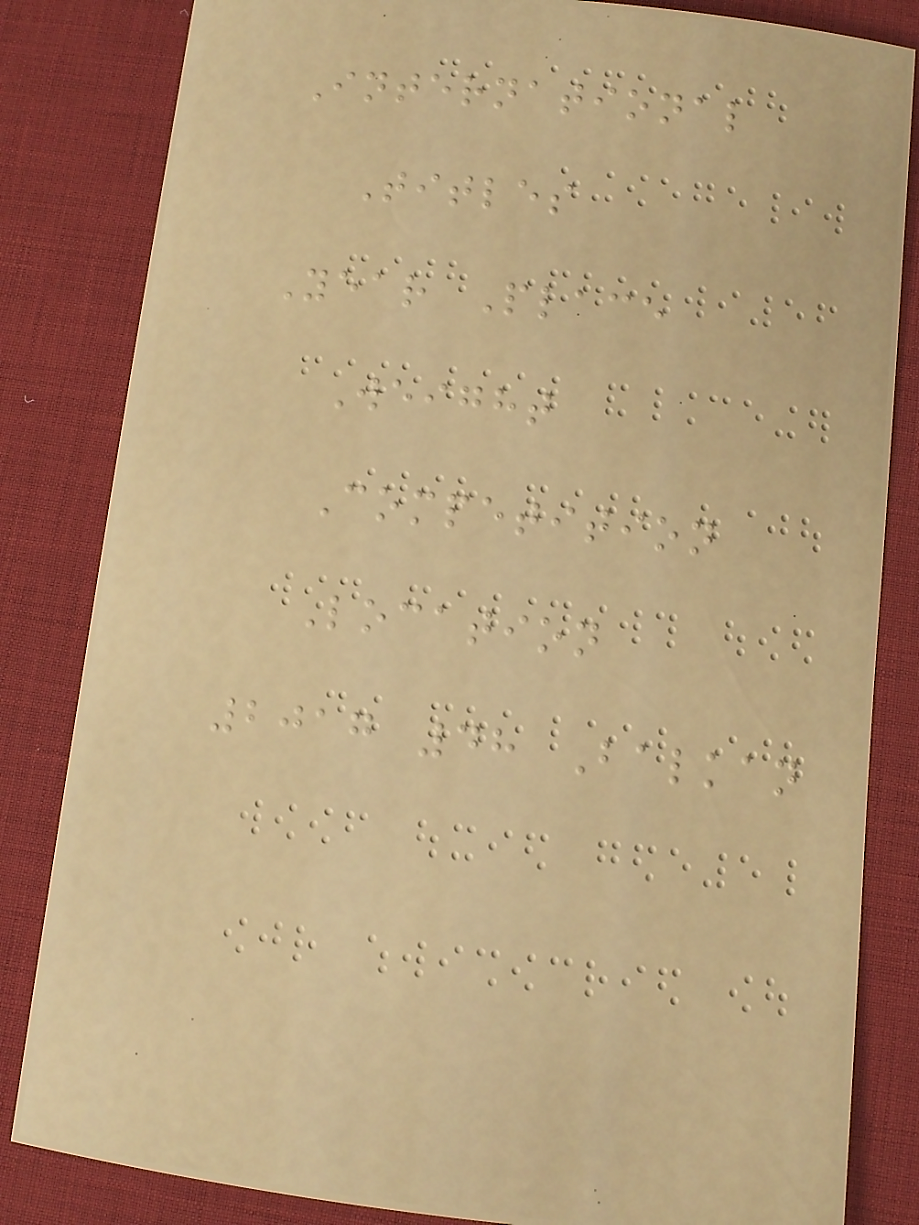International
Titles
Year Place
Weight
Competition
Location
2017 48 Balkan
